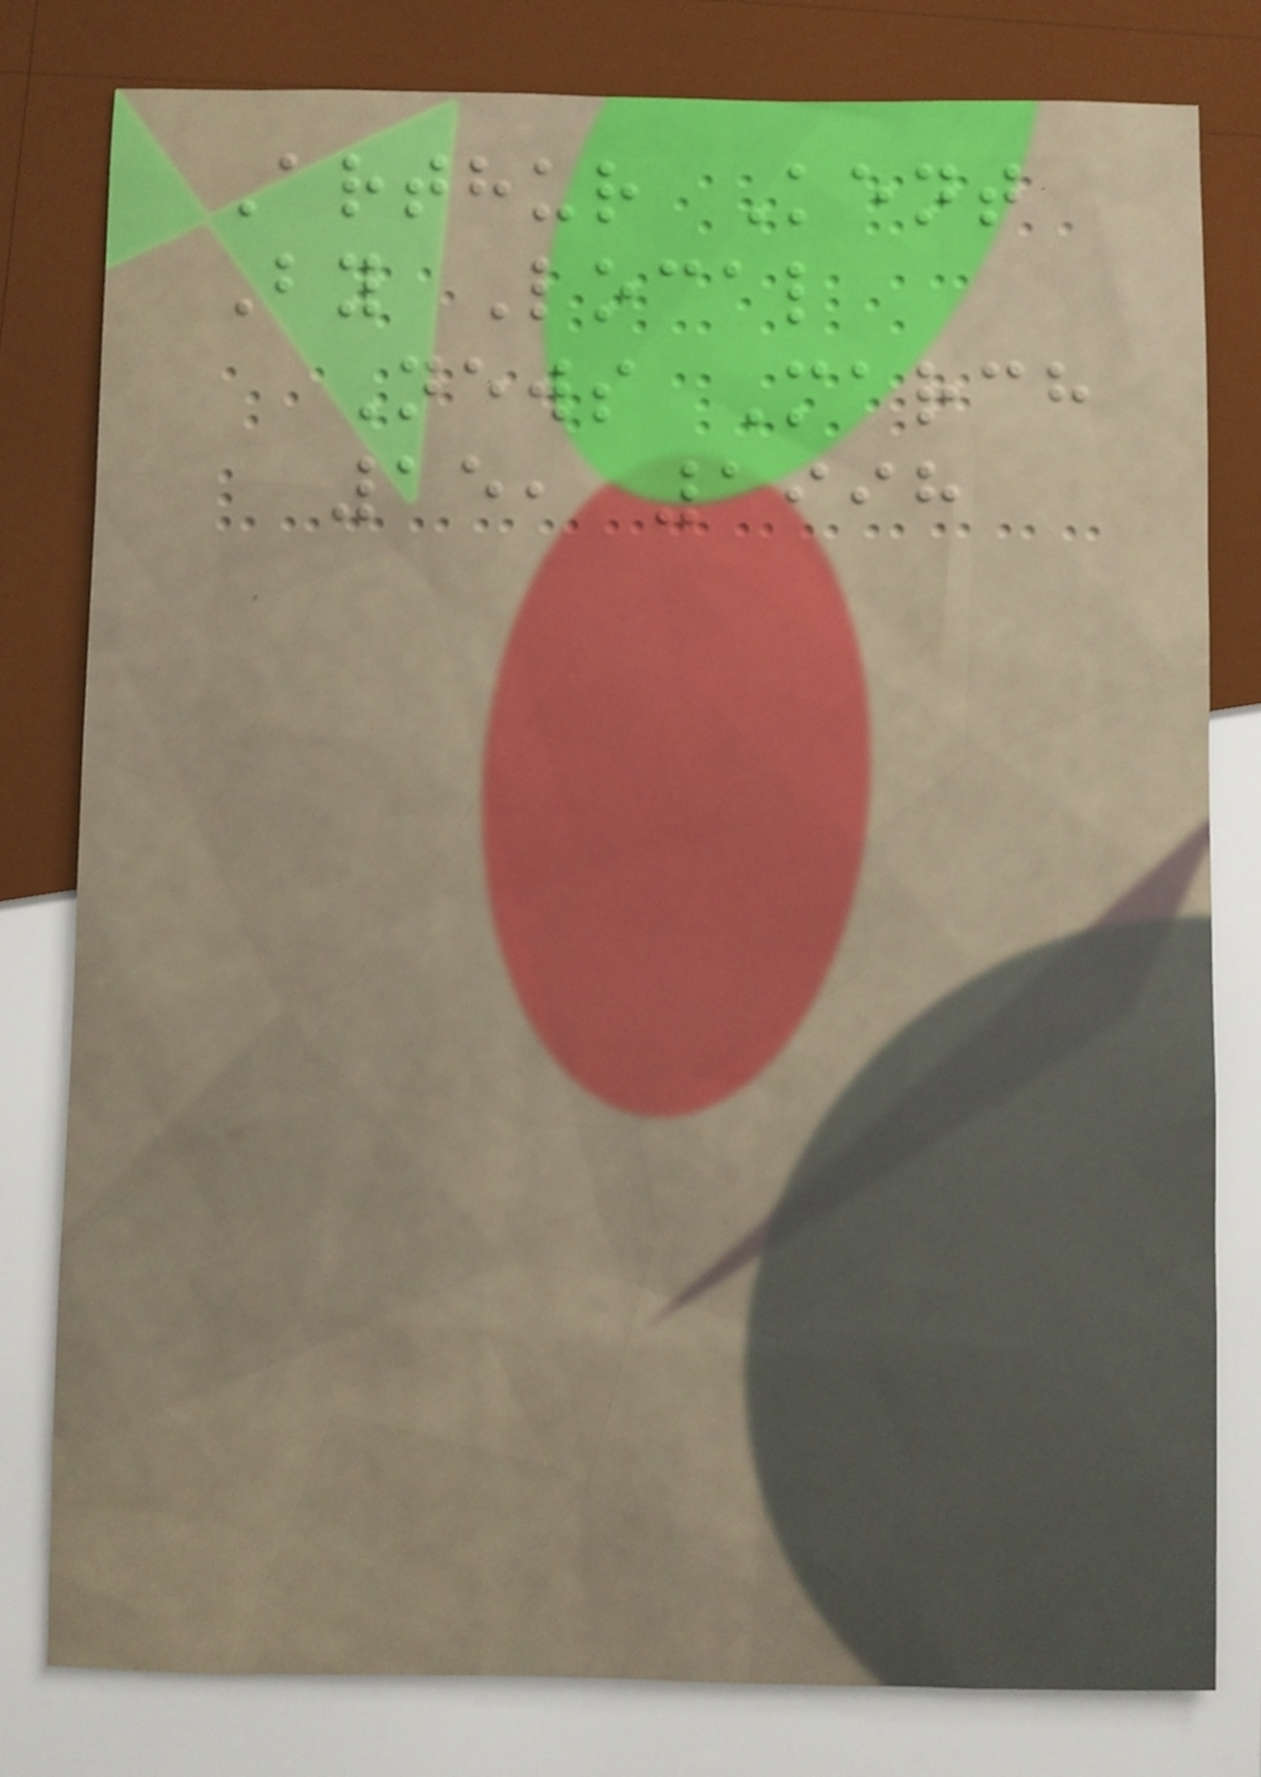Arthur Kent
By Local
News March
15, 1998
